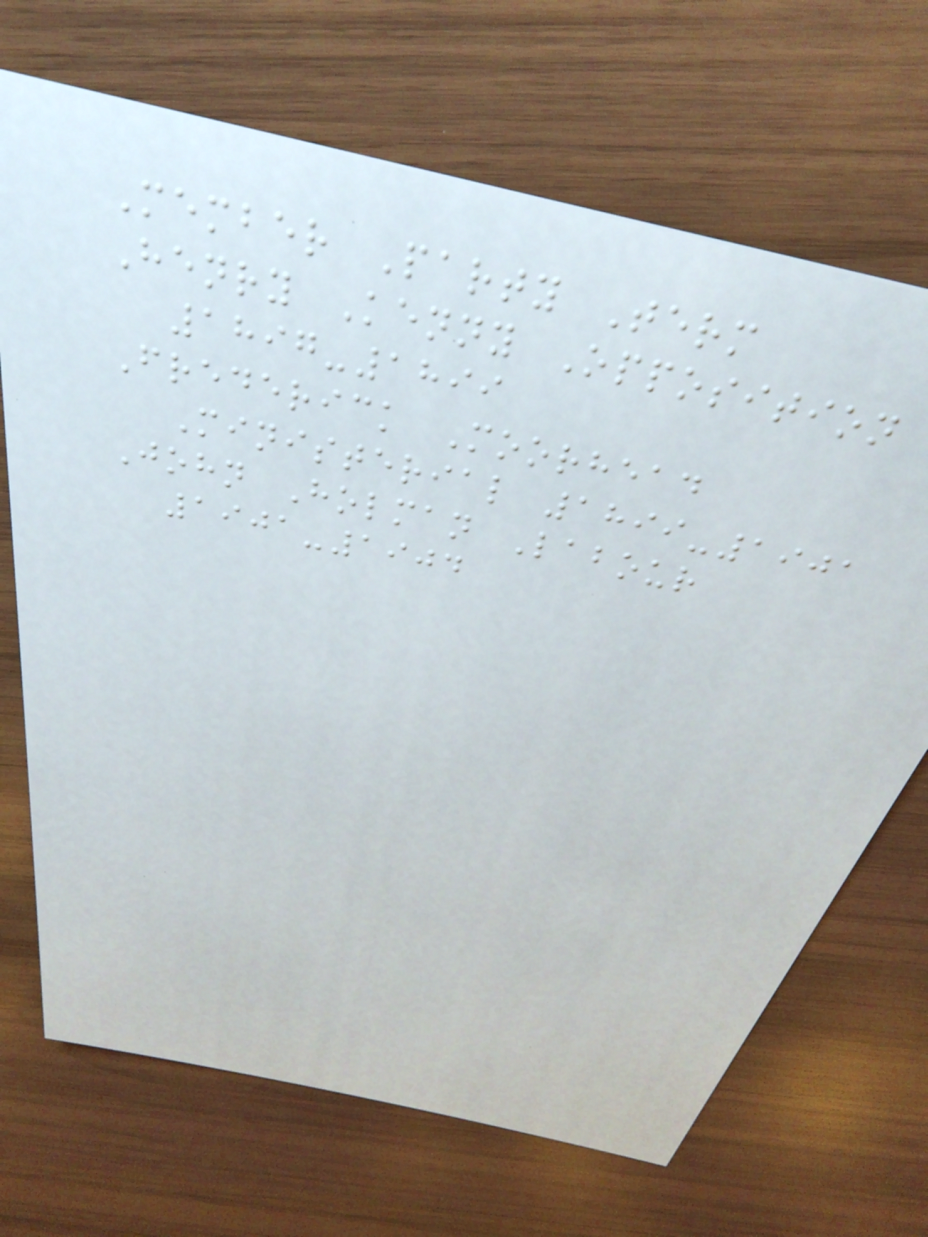Member Party Term
Henry Kenny Opposition
1897-1899
Frederick Moorhead
Ministerial 1899-1901
John Holman Labour
1901-1904
